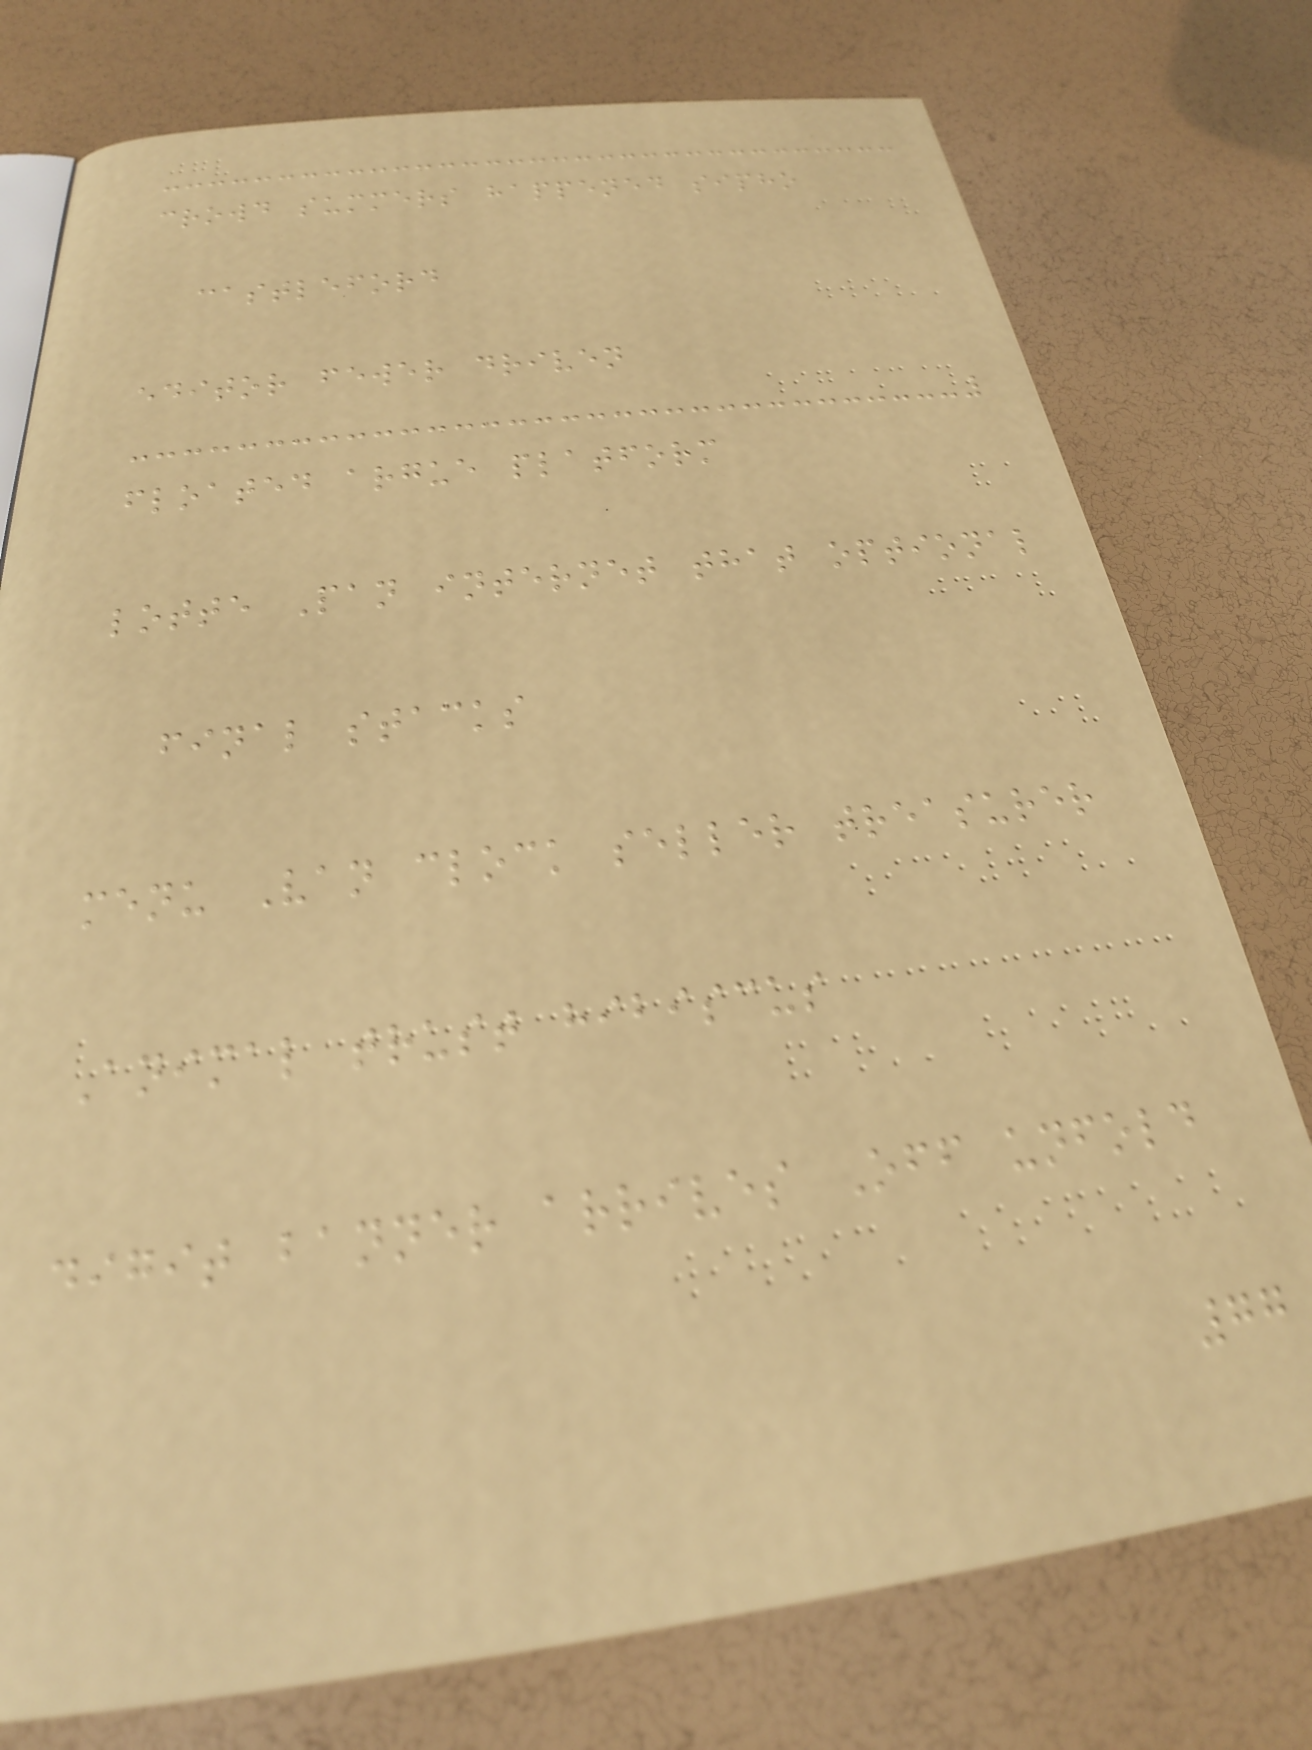crowd summers happened sipho
castleford
editor fewer driven
floated argue platform
lotte Pan internet that optional
final stacks
menu Van clock seller treasurer
Animal trust hibiscus
digit banner arrives Off unfold
77
